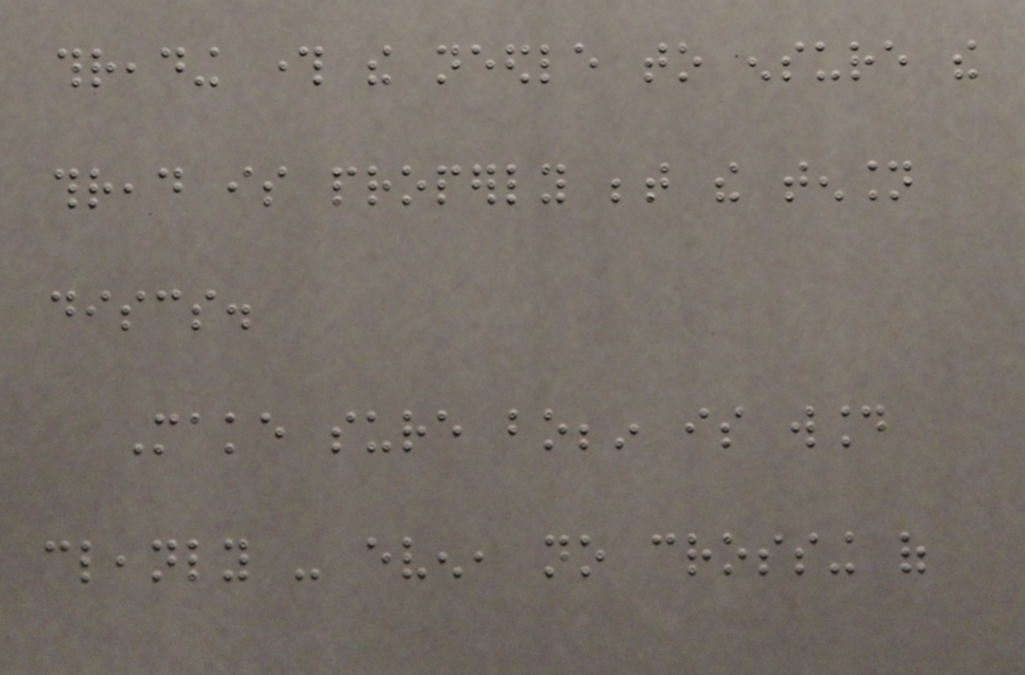threading through the needle to ensure the
thread is properly between the tension
discs.
Make sure bobbin is wound
cleanly - even, no crossing of
